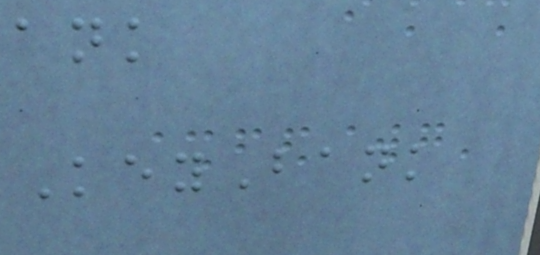ank
KeyBank
